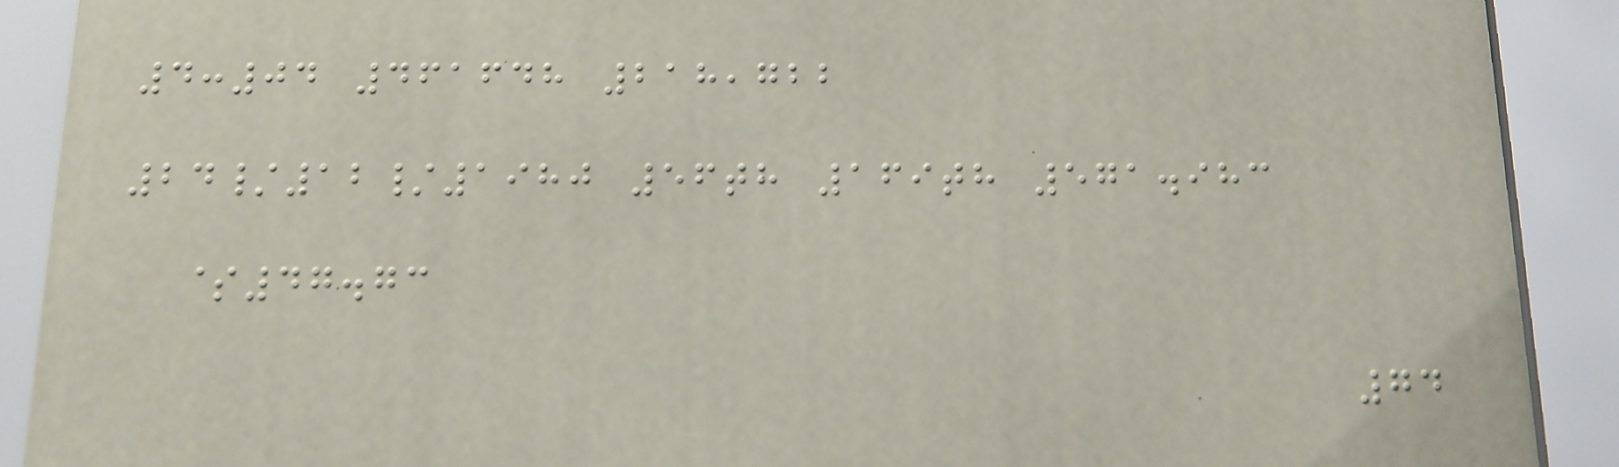4:04 461648 218,722
24/12/1980 56th 169th 571.983
$47.73
74
